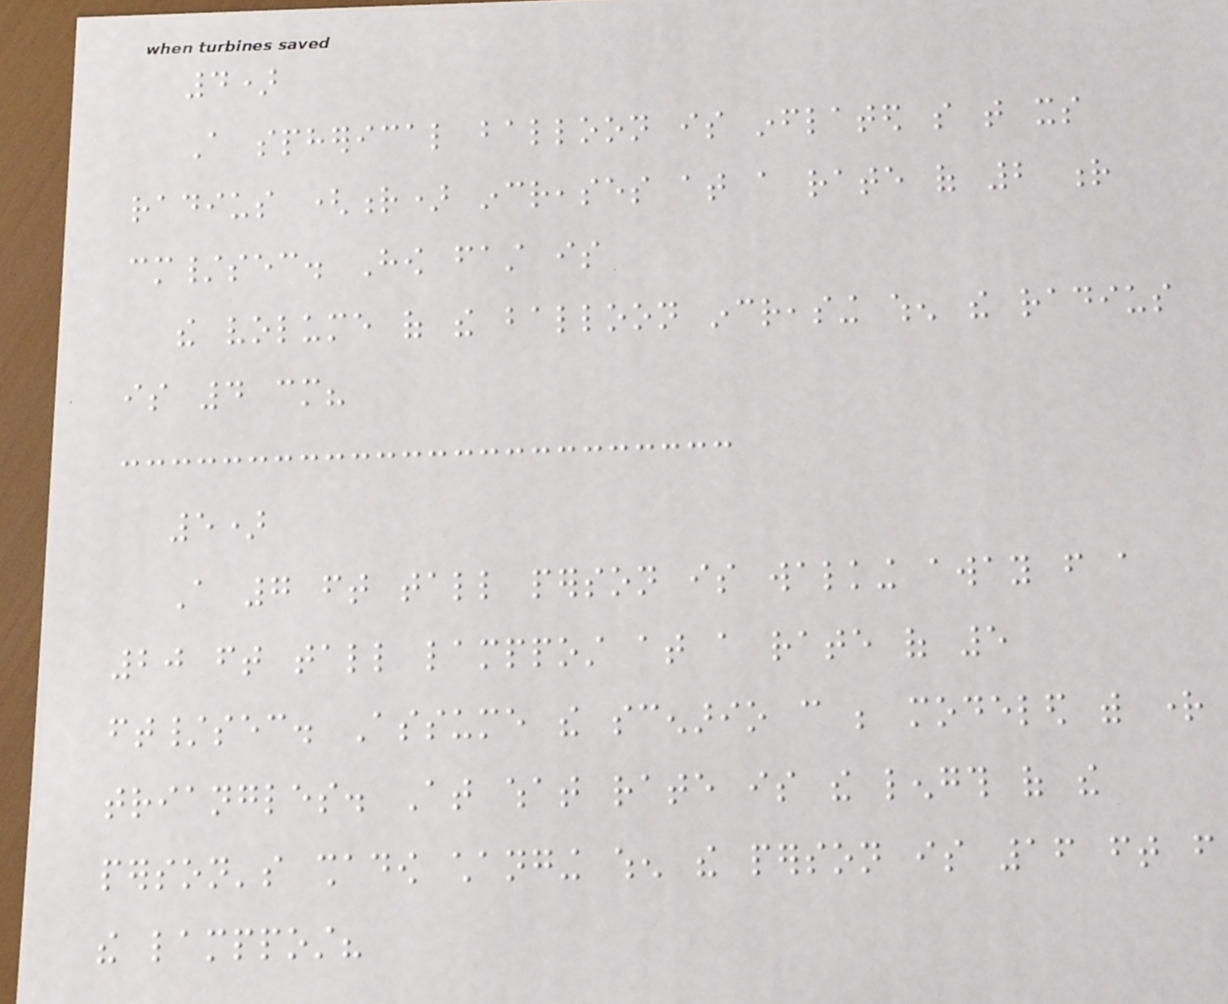4)
A spherical balloon is inflated so that its
radius (r) increases at a rate of 2 r
cm/sec. How fast is
the volume of the balloon increasing when the radius
is 4 cm?
5)
A 7 ft tall person is walking away from a
20 ft tall lamppost at a rate of 5
ft/sec. Assume the scenario can be modeled with right
triangles. At what rate is the length of the
person's shadow changing when the person is 16 ft from
the lamppost?
